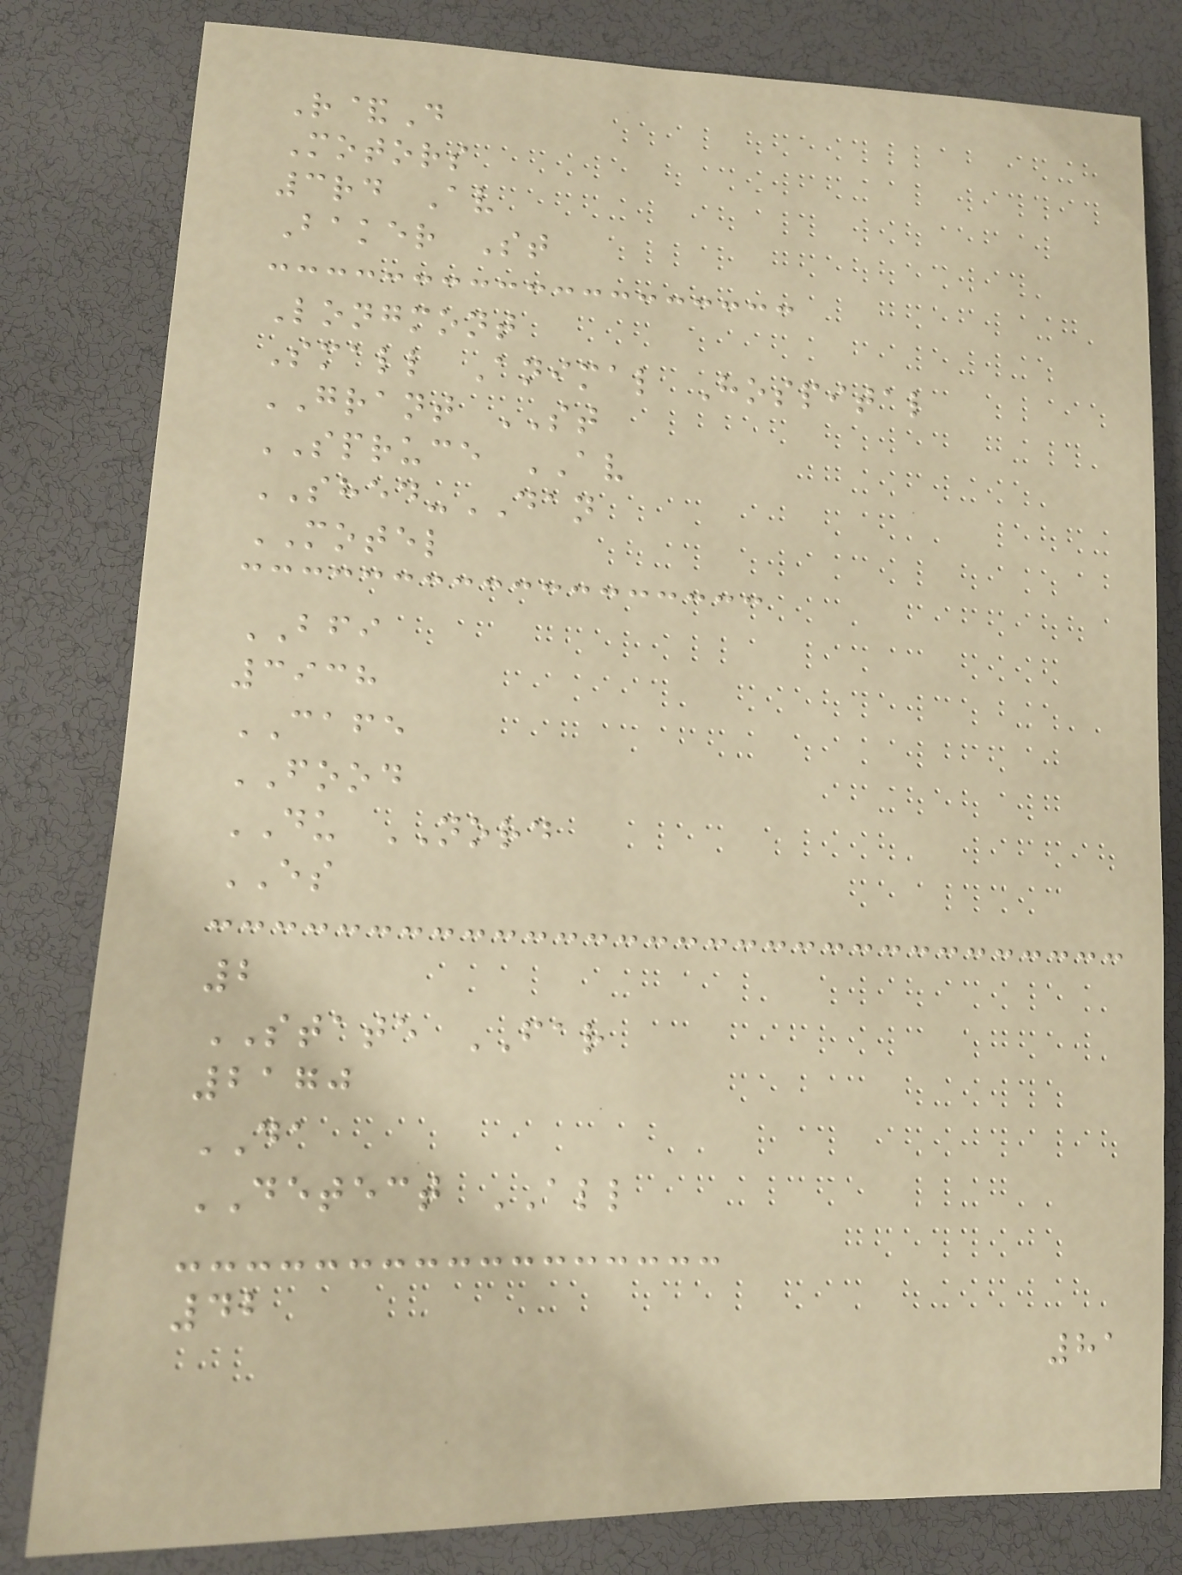R&D
Motors
3rd Av
Baker St
Longmont
Small Animal Hospital
GRANT ST
SPRUCE AV
SHED-DAN
MOTEL
BFI
3938
CAFE
FOOD
DU NORD
ES
2
STATE FAR
2170
DA
DETECT ALL
42
81
